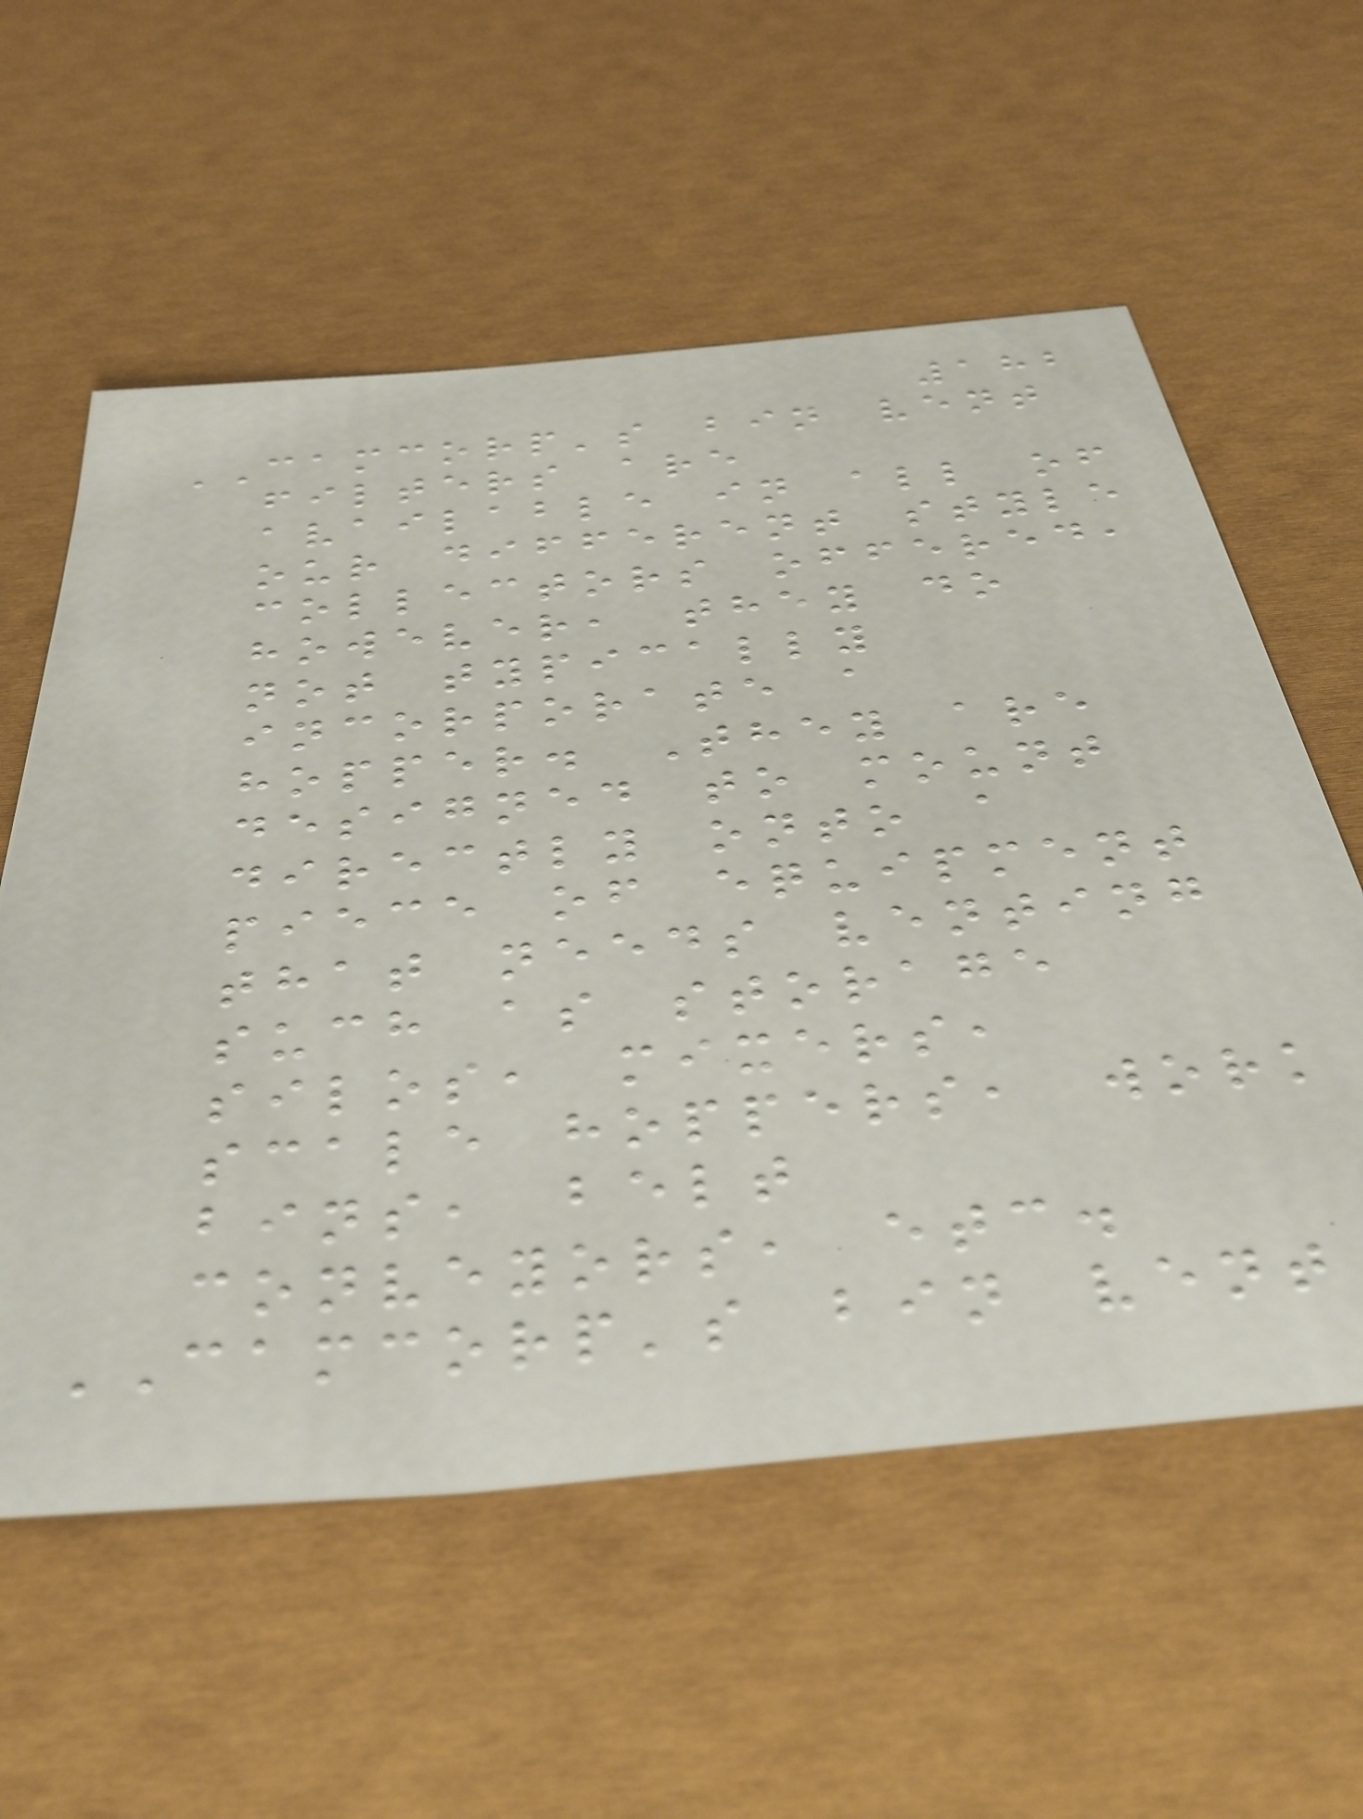182
CAMCORP's bin vent
filters are
available in all of
our different style
collectors offered,
however, they do
not typically
incorporate a
hopper. They are
designed to mount
directly onto a
piece of equipment
that needs venting
such as storage
silos, mixers,
scale hoppers, work
bins, belt
conveyors, etc.
CAMCORP's bin vent
